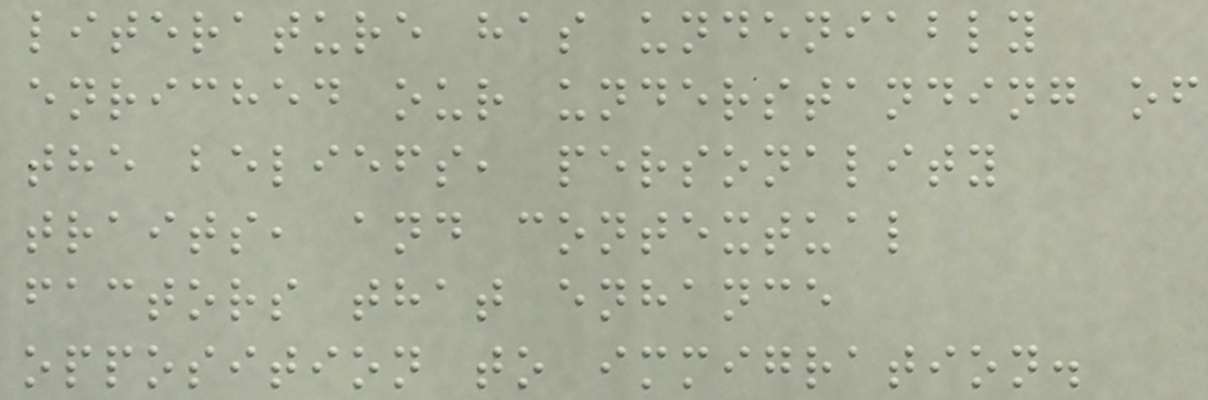literature has undeniably
enriched our understanding of
the beliefs, personality
traits, and contextual
factors that enhance
opposition to immigration.
